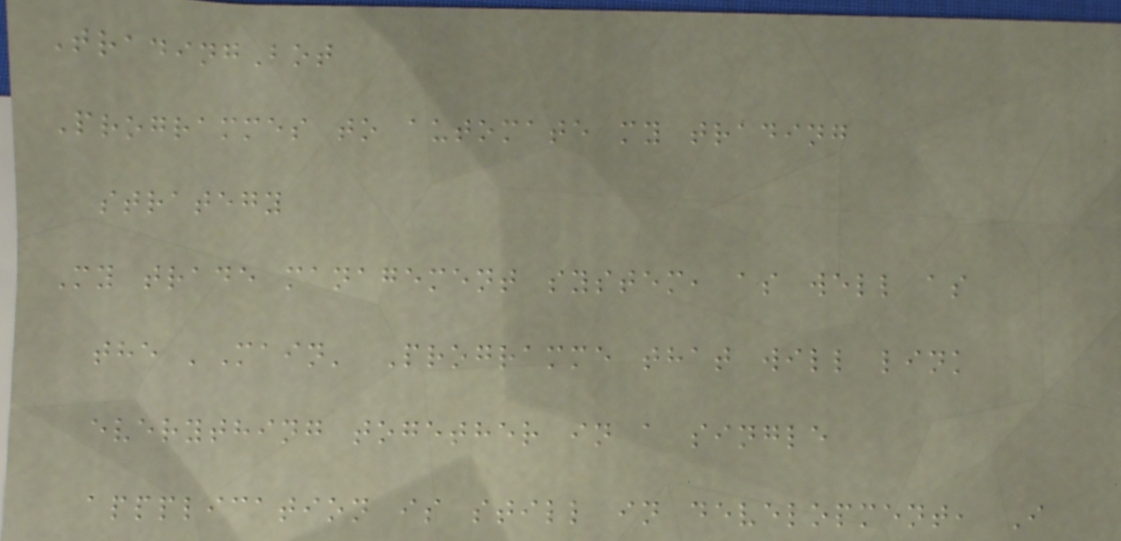TradingBot
Programmes to automate my trading
strategy
My trade management system, as well as
the 'Main' Programme that will link
everything together in a single
appplication is still in development, I
